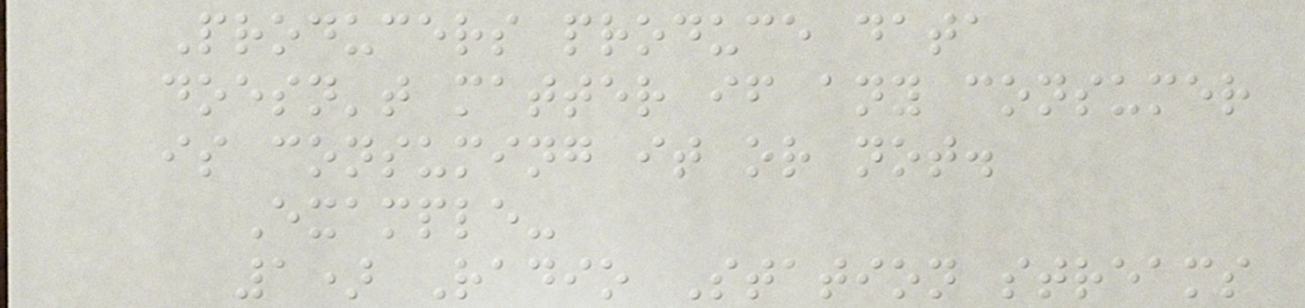Producers produce data
doesn't matter if any consumer
is consuming it or not.
Example-
1) Radio Station streams
